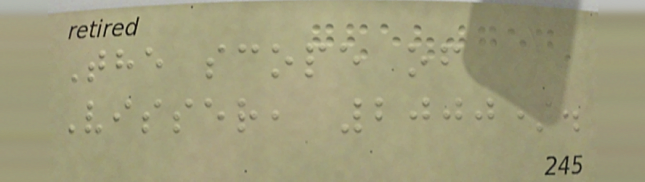The scope of
Visser, 2000).
